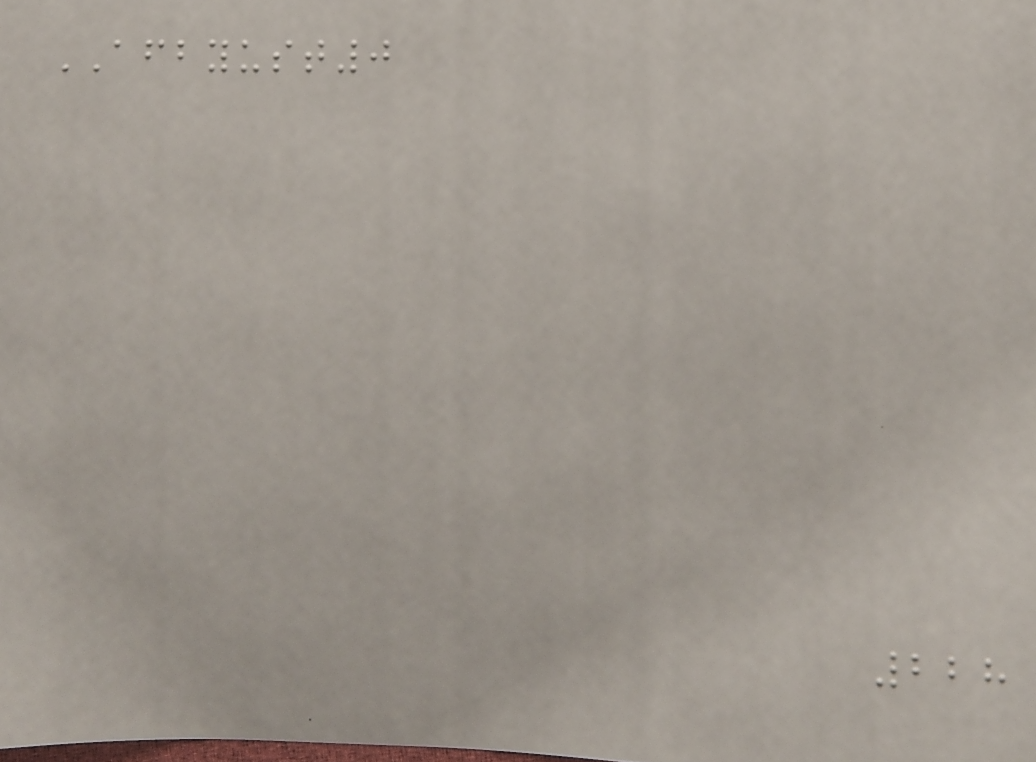AFBYUST0
228
